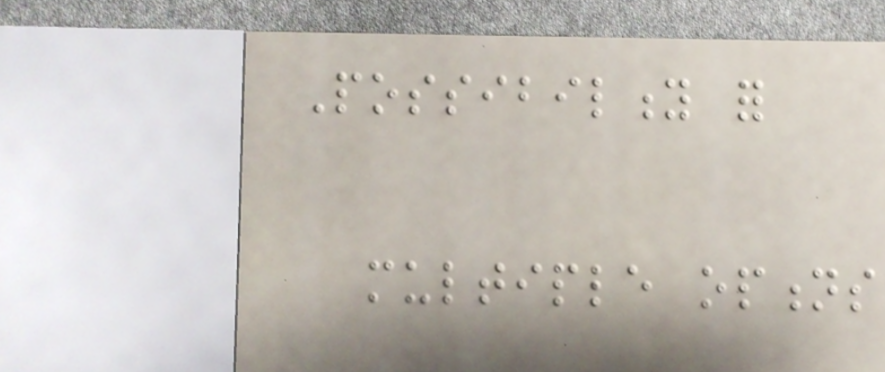Possibility for
multiple options
